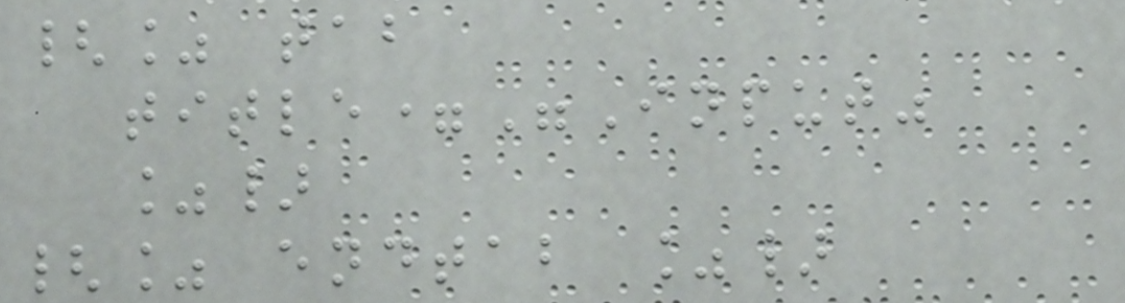{% tab
title="Input"
%}
{% endtab %}
